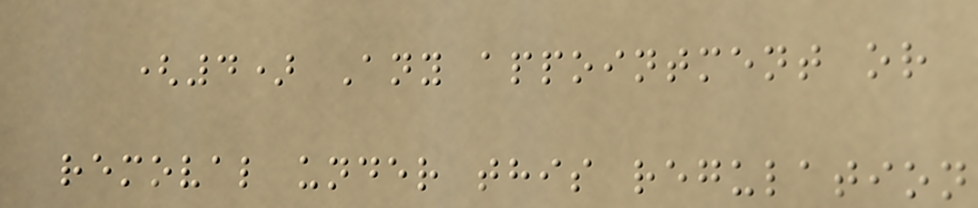(4) Any appointment or
removal under this regulation
